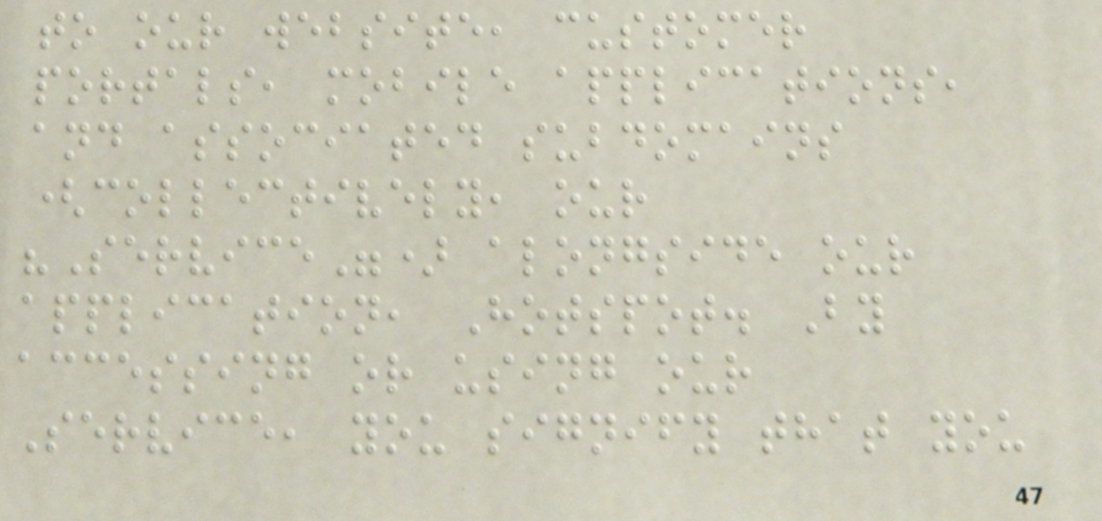to our website, customer
portals, mobile applications,
and associated subdomains
(collectively, our
"Service") alongside our
application, Hotspot. By
accessing or using our
Service, you signify that you
